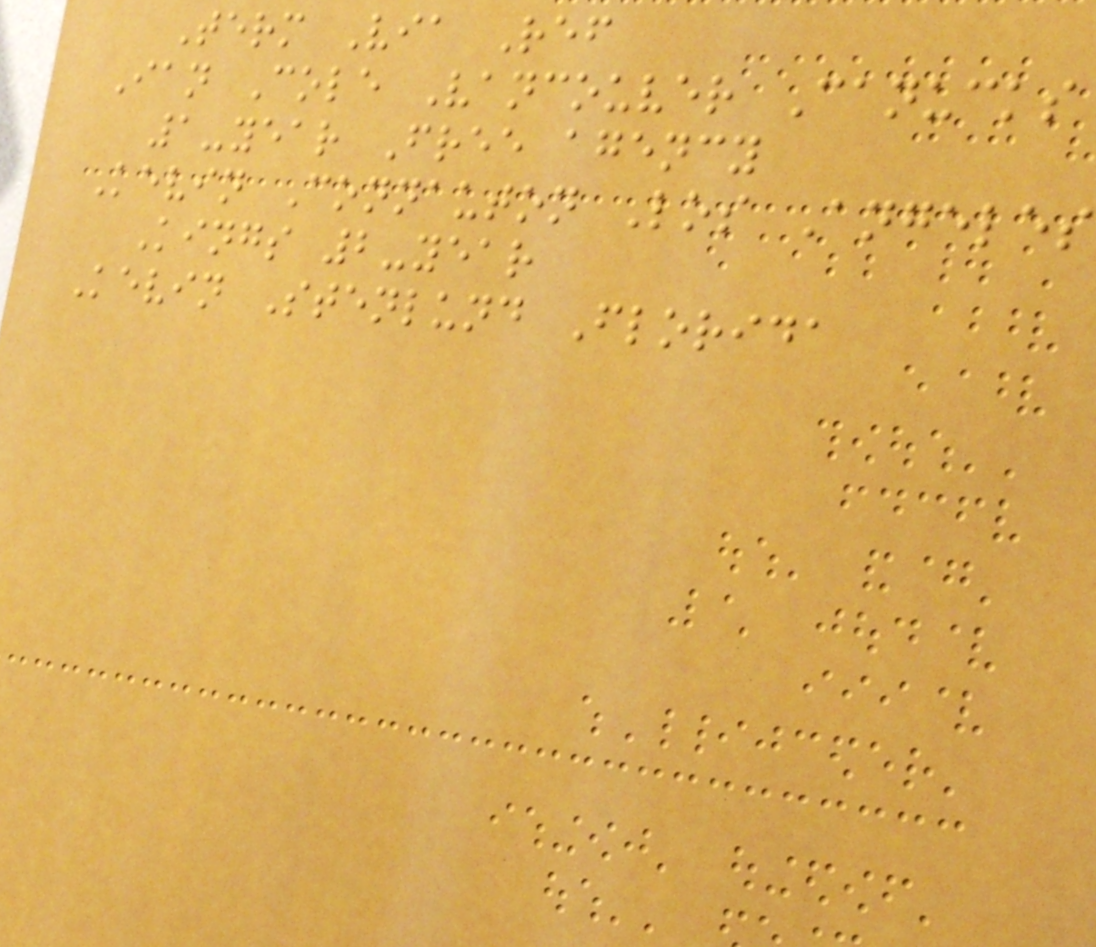Term Via Ref
Ian Cole Vancouver Canucks
1-year Free agency
Kevin Connauton Los Angeles
Kings 2-year
Kevin Stenlund Florida
